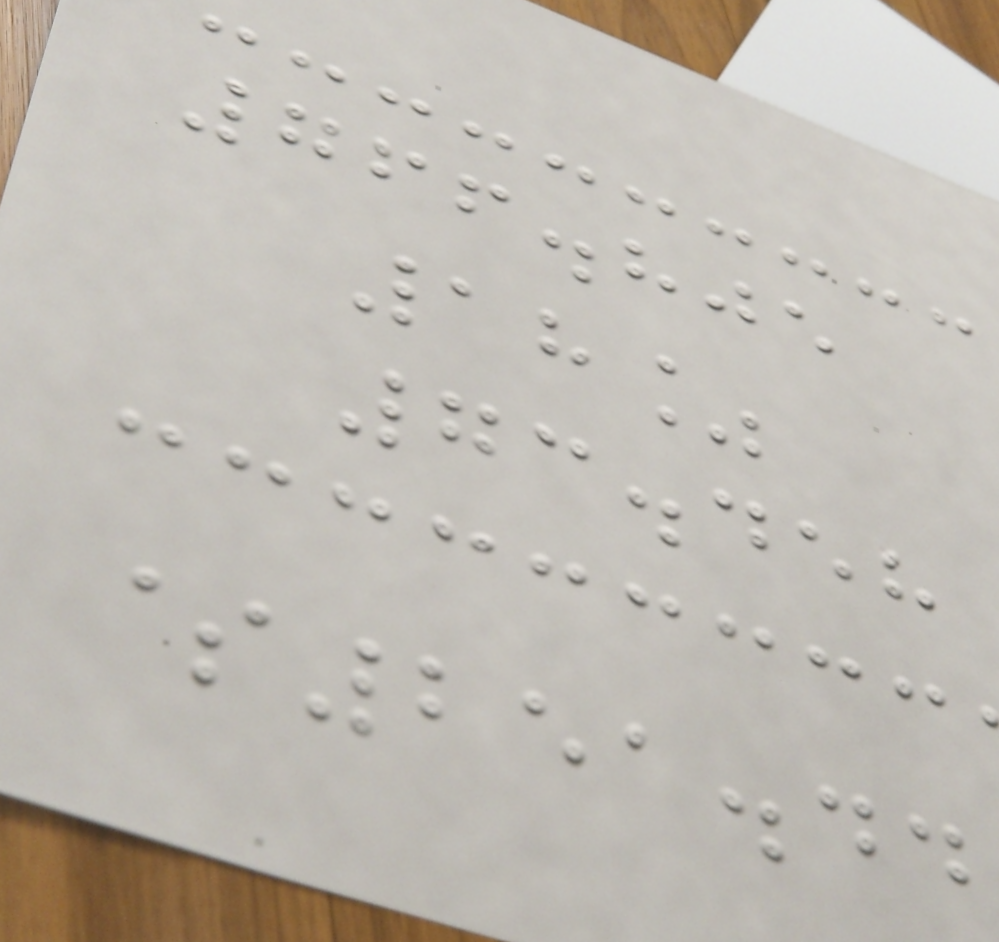766.805
18%
73.458
$251.44
